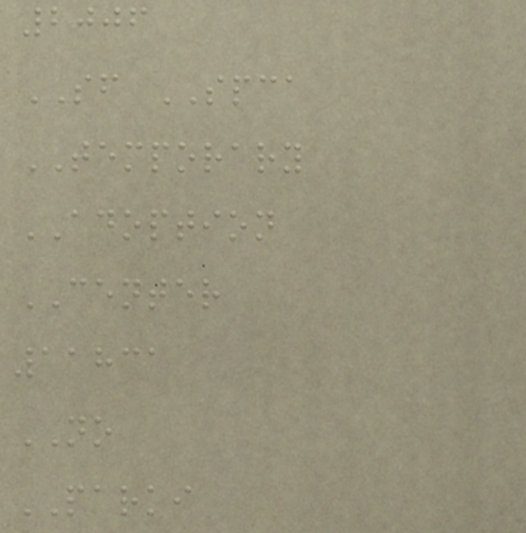2006
SF SPCA
TEMPORARY
ADOPTION
CENTER
11831
NO
PARKI
